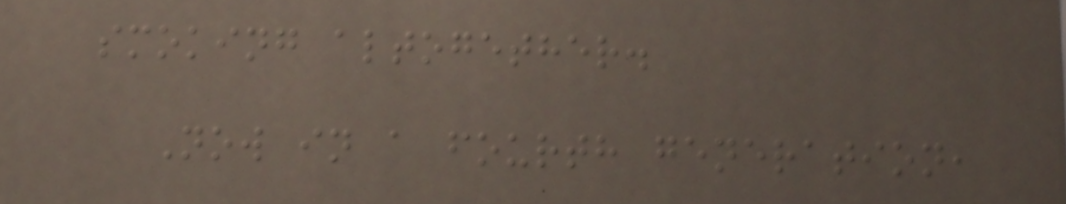smoking altogether.
Now in a fourth generation,
